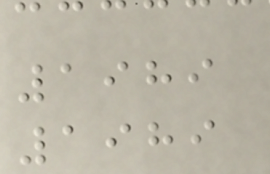1989
1989
